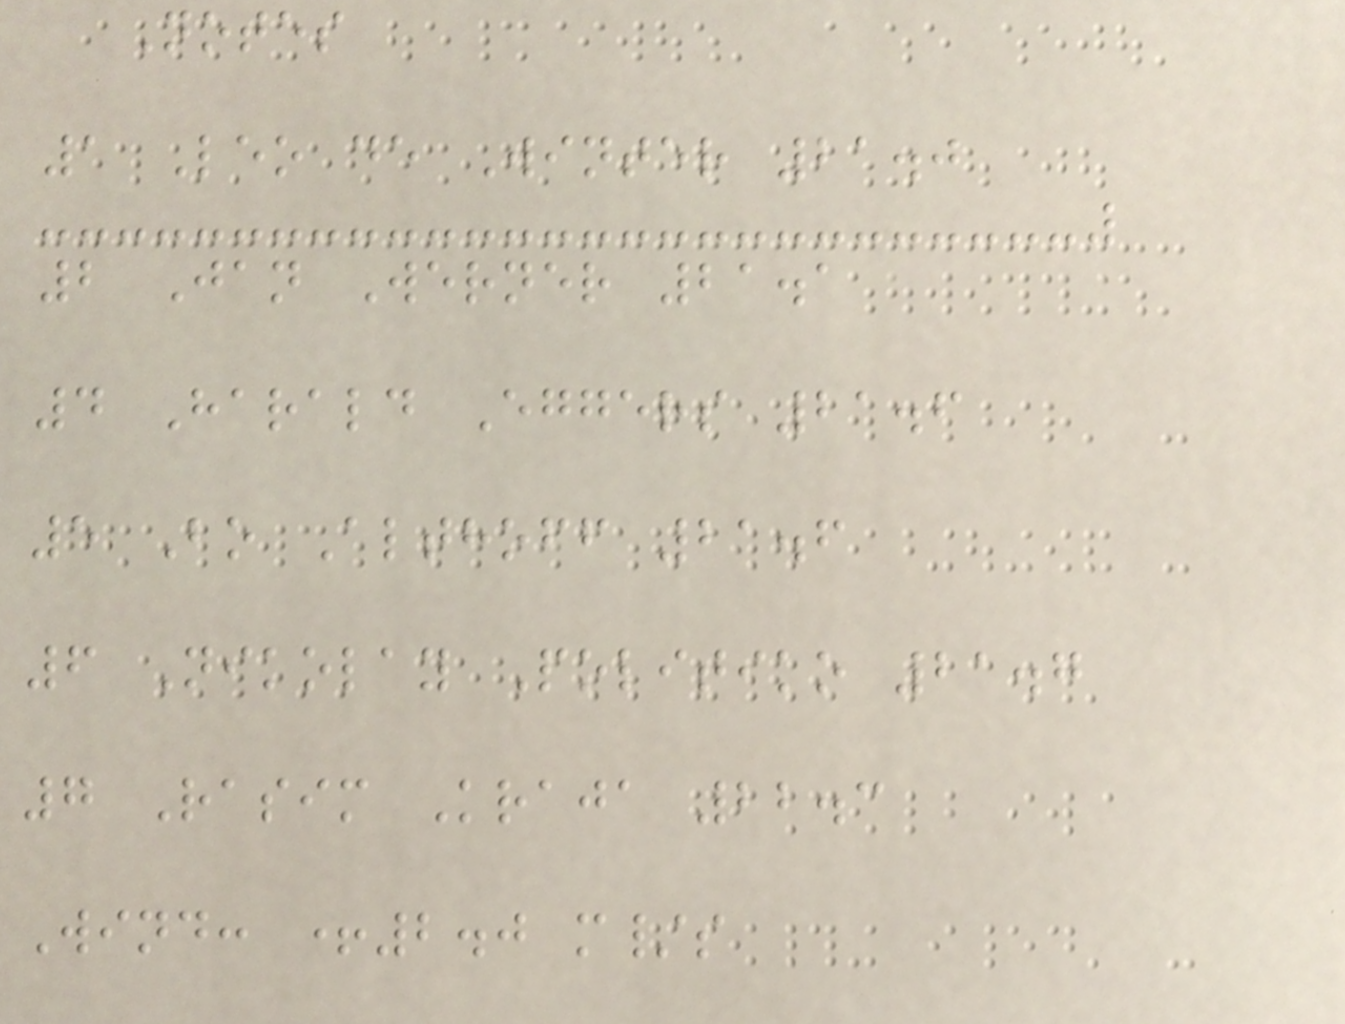Notes
1 Leo de Winter 21.0
2 Jan Werner 21.1
4 Harald Eggers 21.6
5 Bo Althoff 21.6
6 Nikolay Politiko 21.7
7 Rasim Kraja 22.3
Wind: +2.0 m/s
